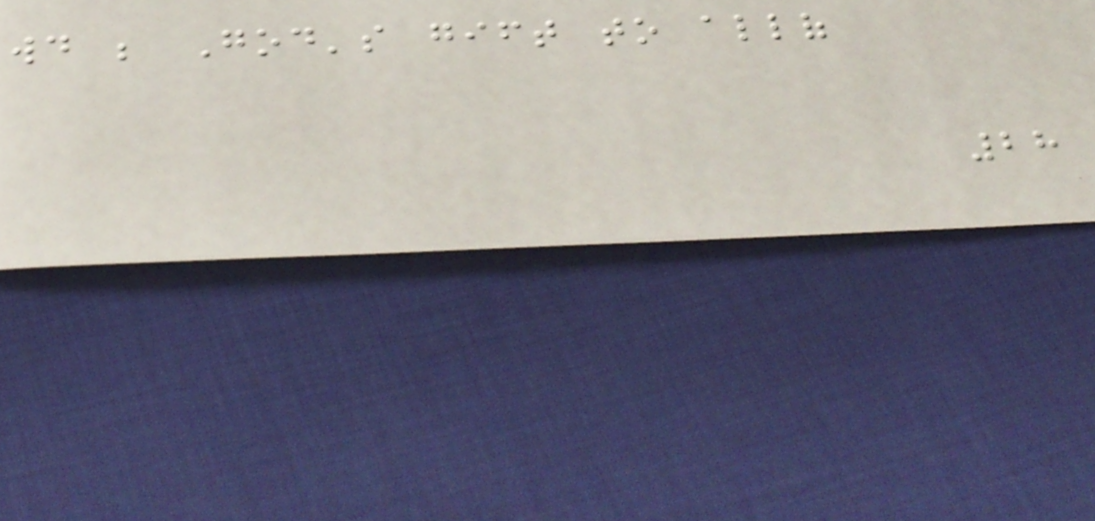would be God's gift to allof
28
